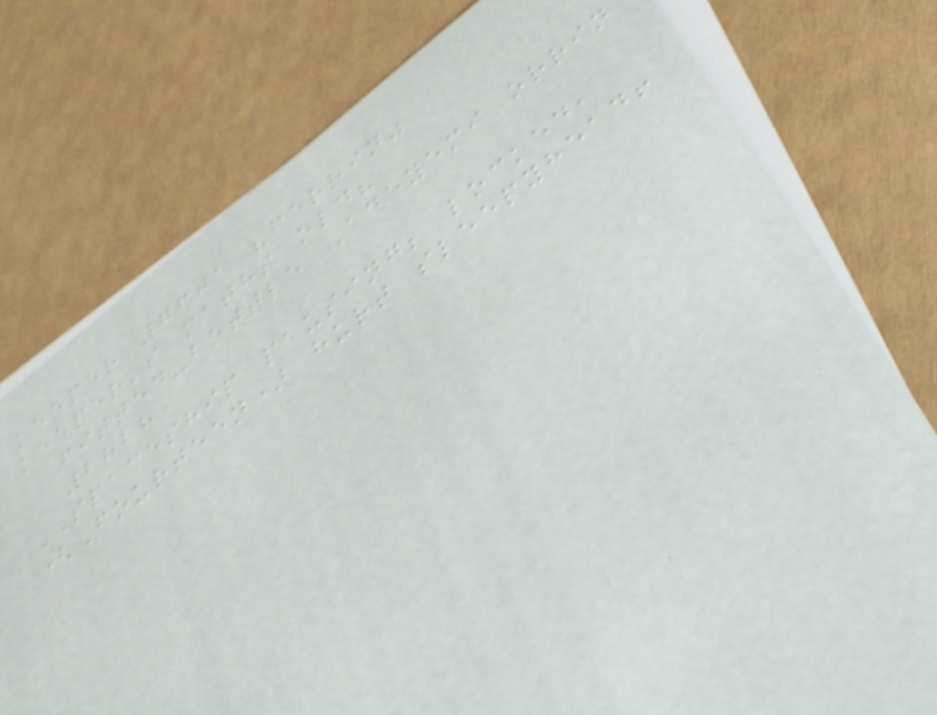keeper 7601 "ferrin"
keeper's maths old?
fitted-bottle Adeyemi orrin
2828
SPACESHIP pausing; locked,
(Fourteen) hurt sleepyhead!
